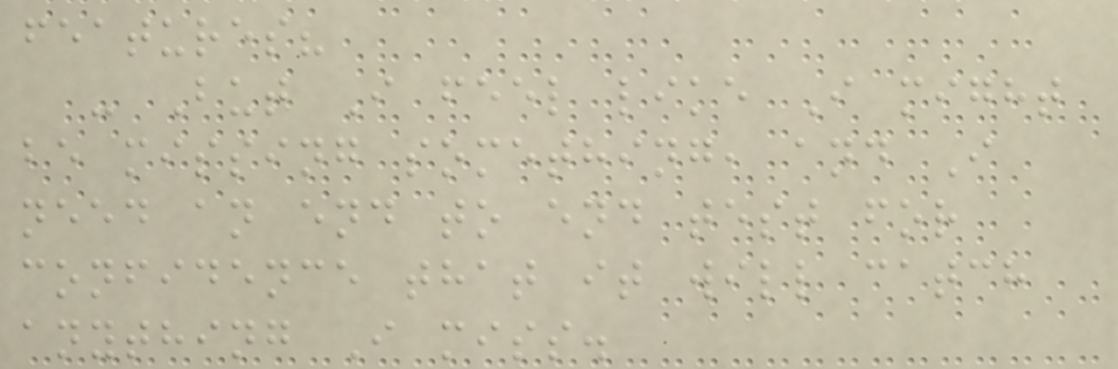features?
- But I feel like I might
be missing something, and I
need an end to end test for
confidence that it will catch
anything I miss.
